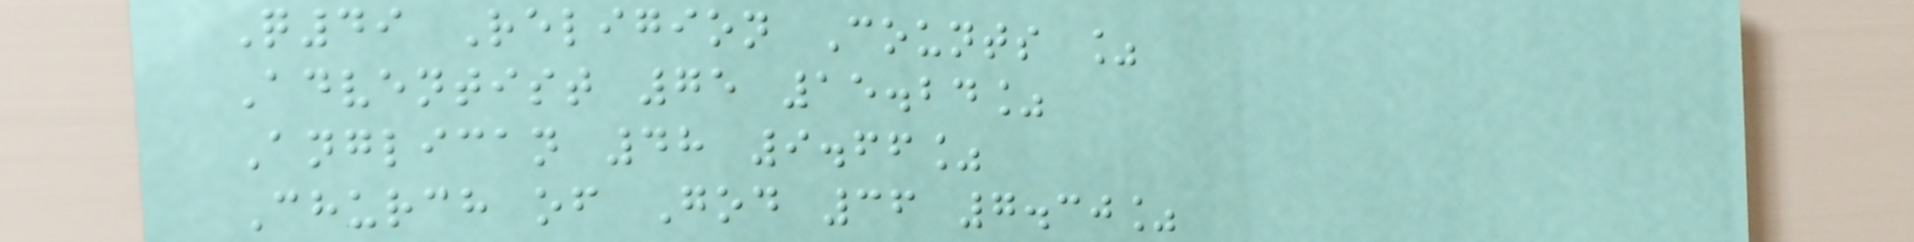Q49 Religion Counts %
Adventist 75 15.24%
Anglican 48 9.66%
Church of God 36 7.30%
